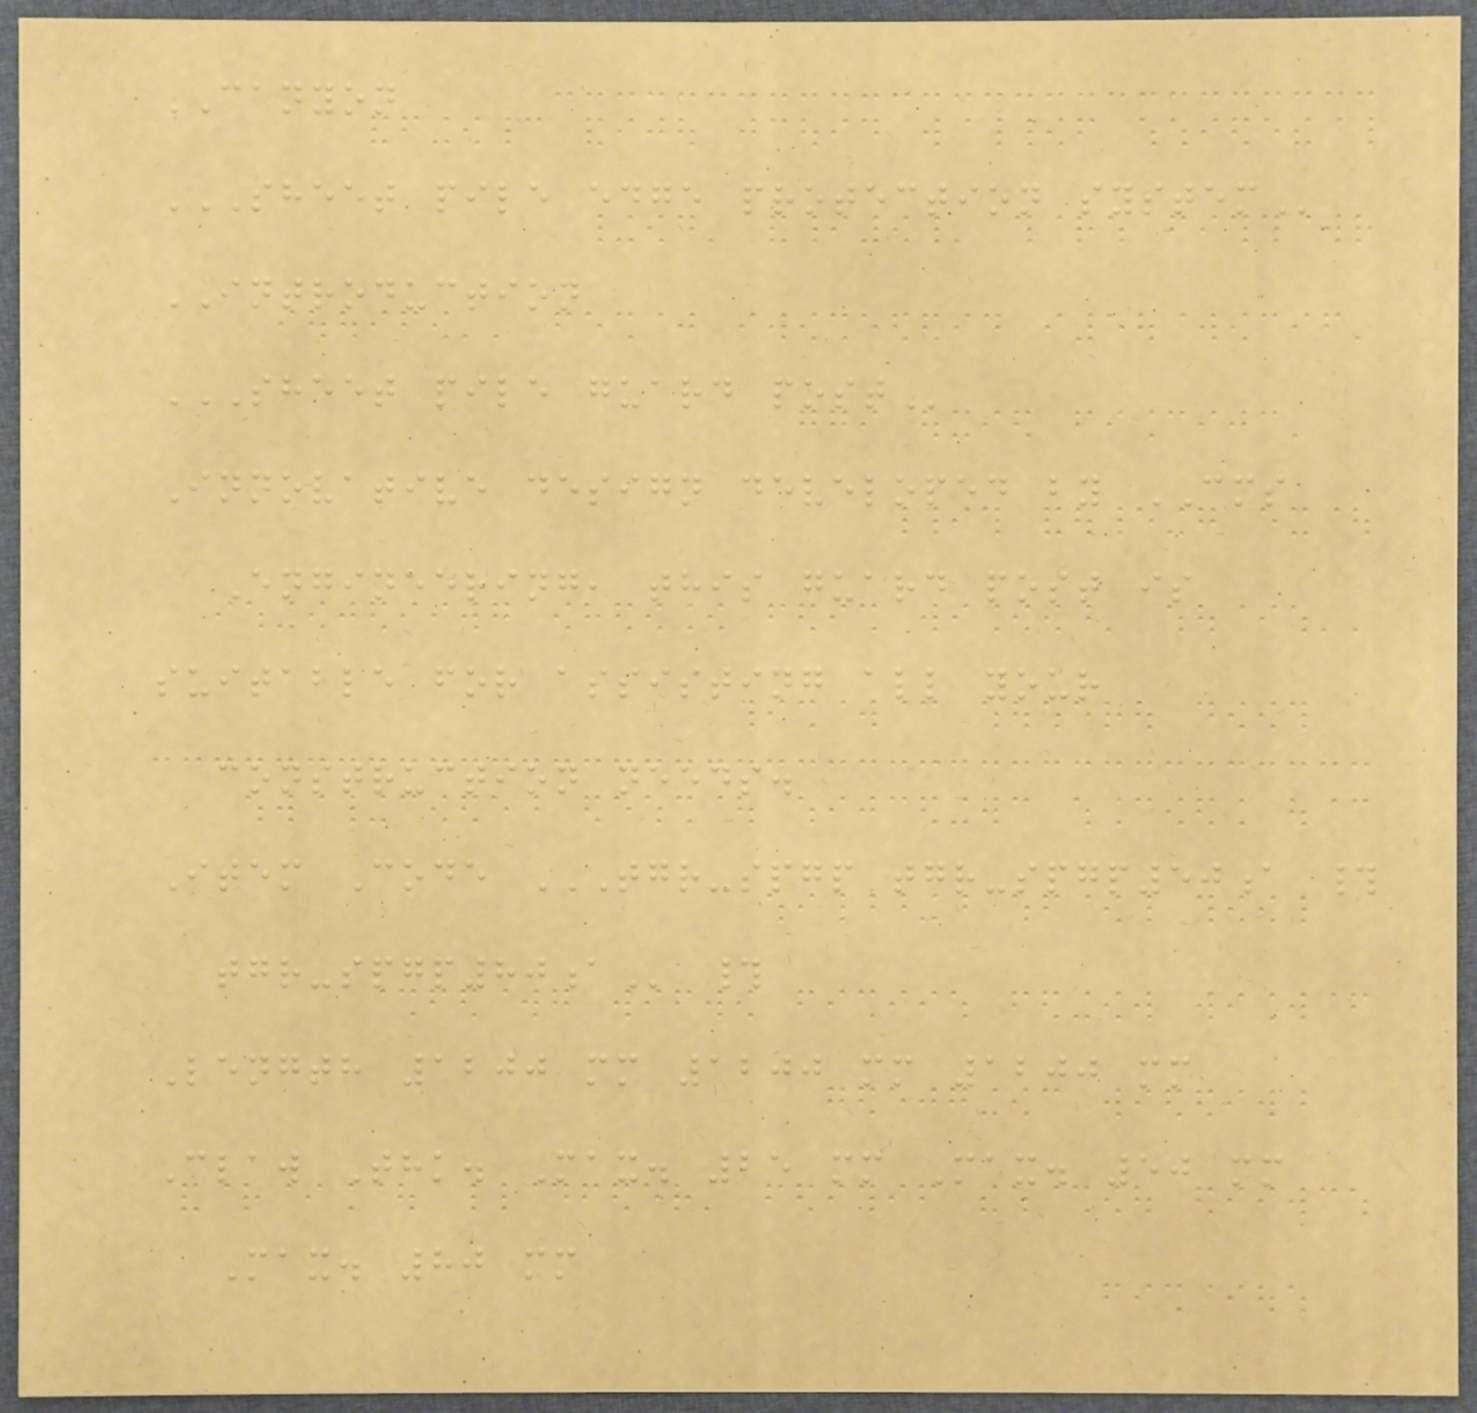CANYON
SHEET PILE EDGE PROTECTION SYSTEM
INTRODUCTION
SHEET PILE GUARD POST
Innovative design developed by CMS
Engineering, this guard post is
suitable for assisting all your
construction needs.
Item Code TGR-SPGP TGR-SPGP50A #
TGR-SPGP80A #
Length 1200 mm 1200 mm 1200 mm
Claw Thk. Max. 25 mm Max. 50 mm
Max. 80 mm
